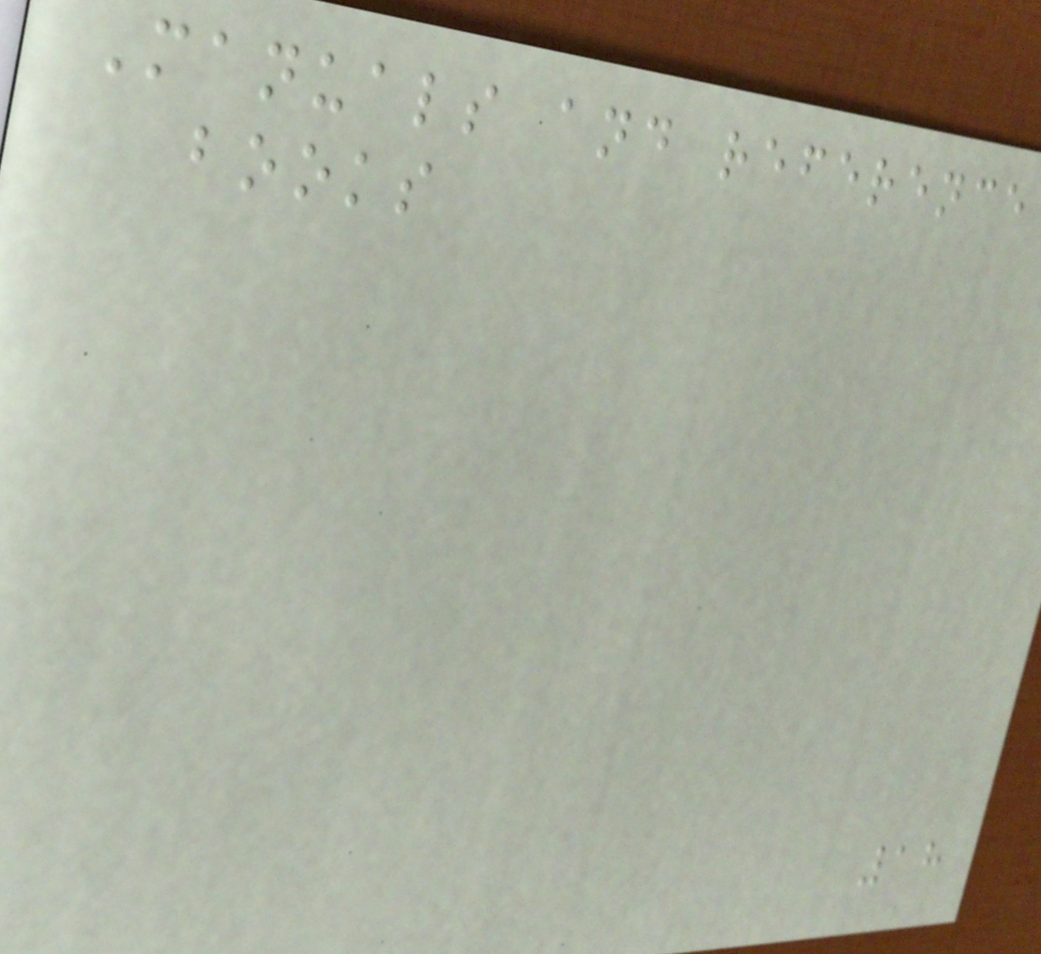Manuals and reference
books
18
